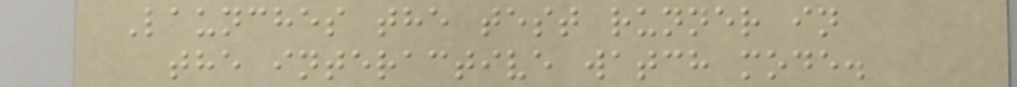Launches the test runner in
the interactive watch mode.
